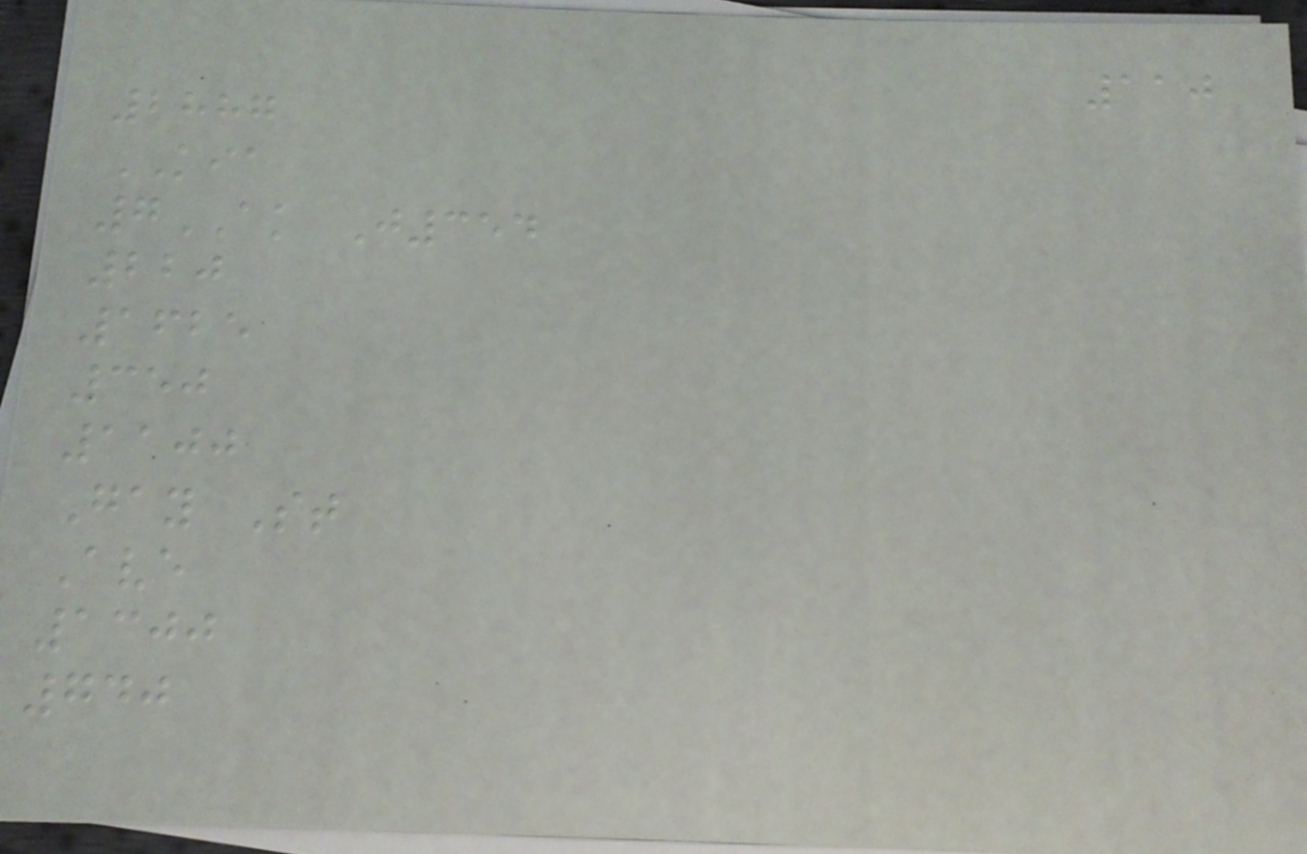110
2887
KIA
7AK J354
220
1625
350
1100
Gay St
Ave
1300
740
